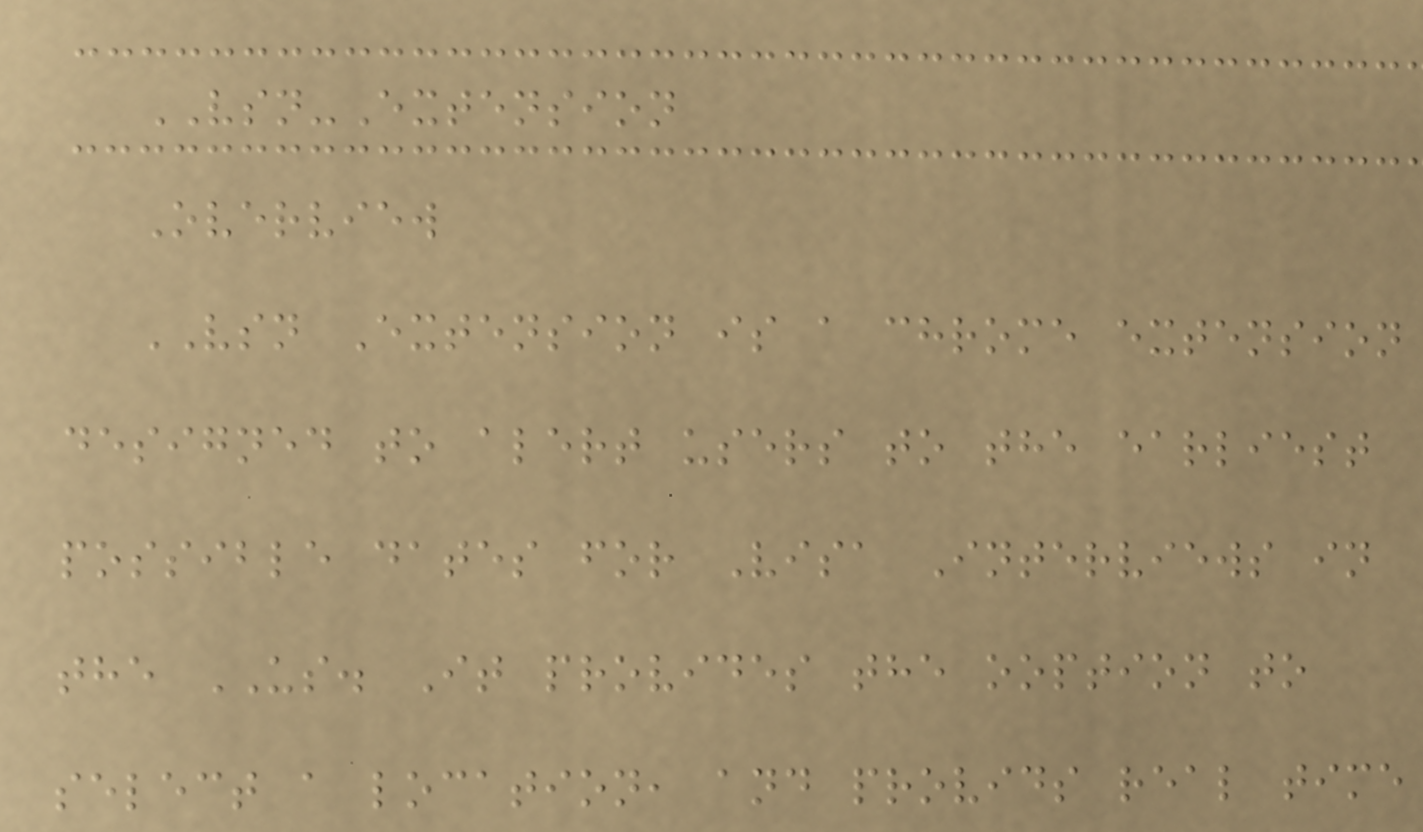VSN-Extension
Overview
VSN Extension is a chrome extension
designed to alert users to the earliest
possible dates for Visa Interviews in
the US. It provides the ooption to
select a location, and provids real time
